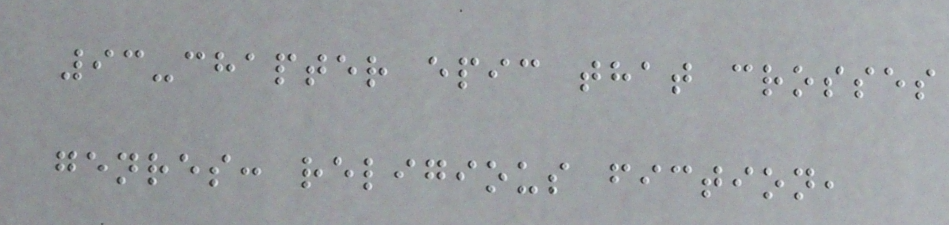93-chapter epic that crosses
genres: religious fiction,
